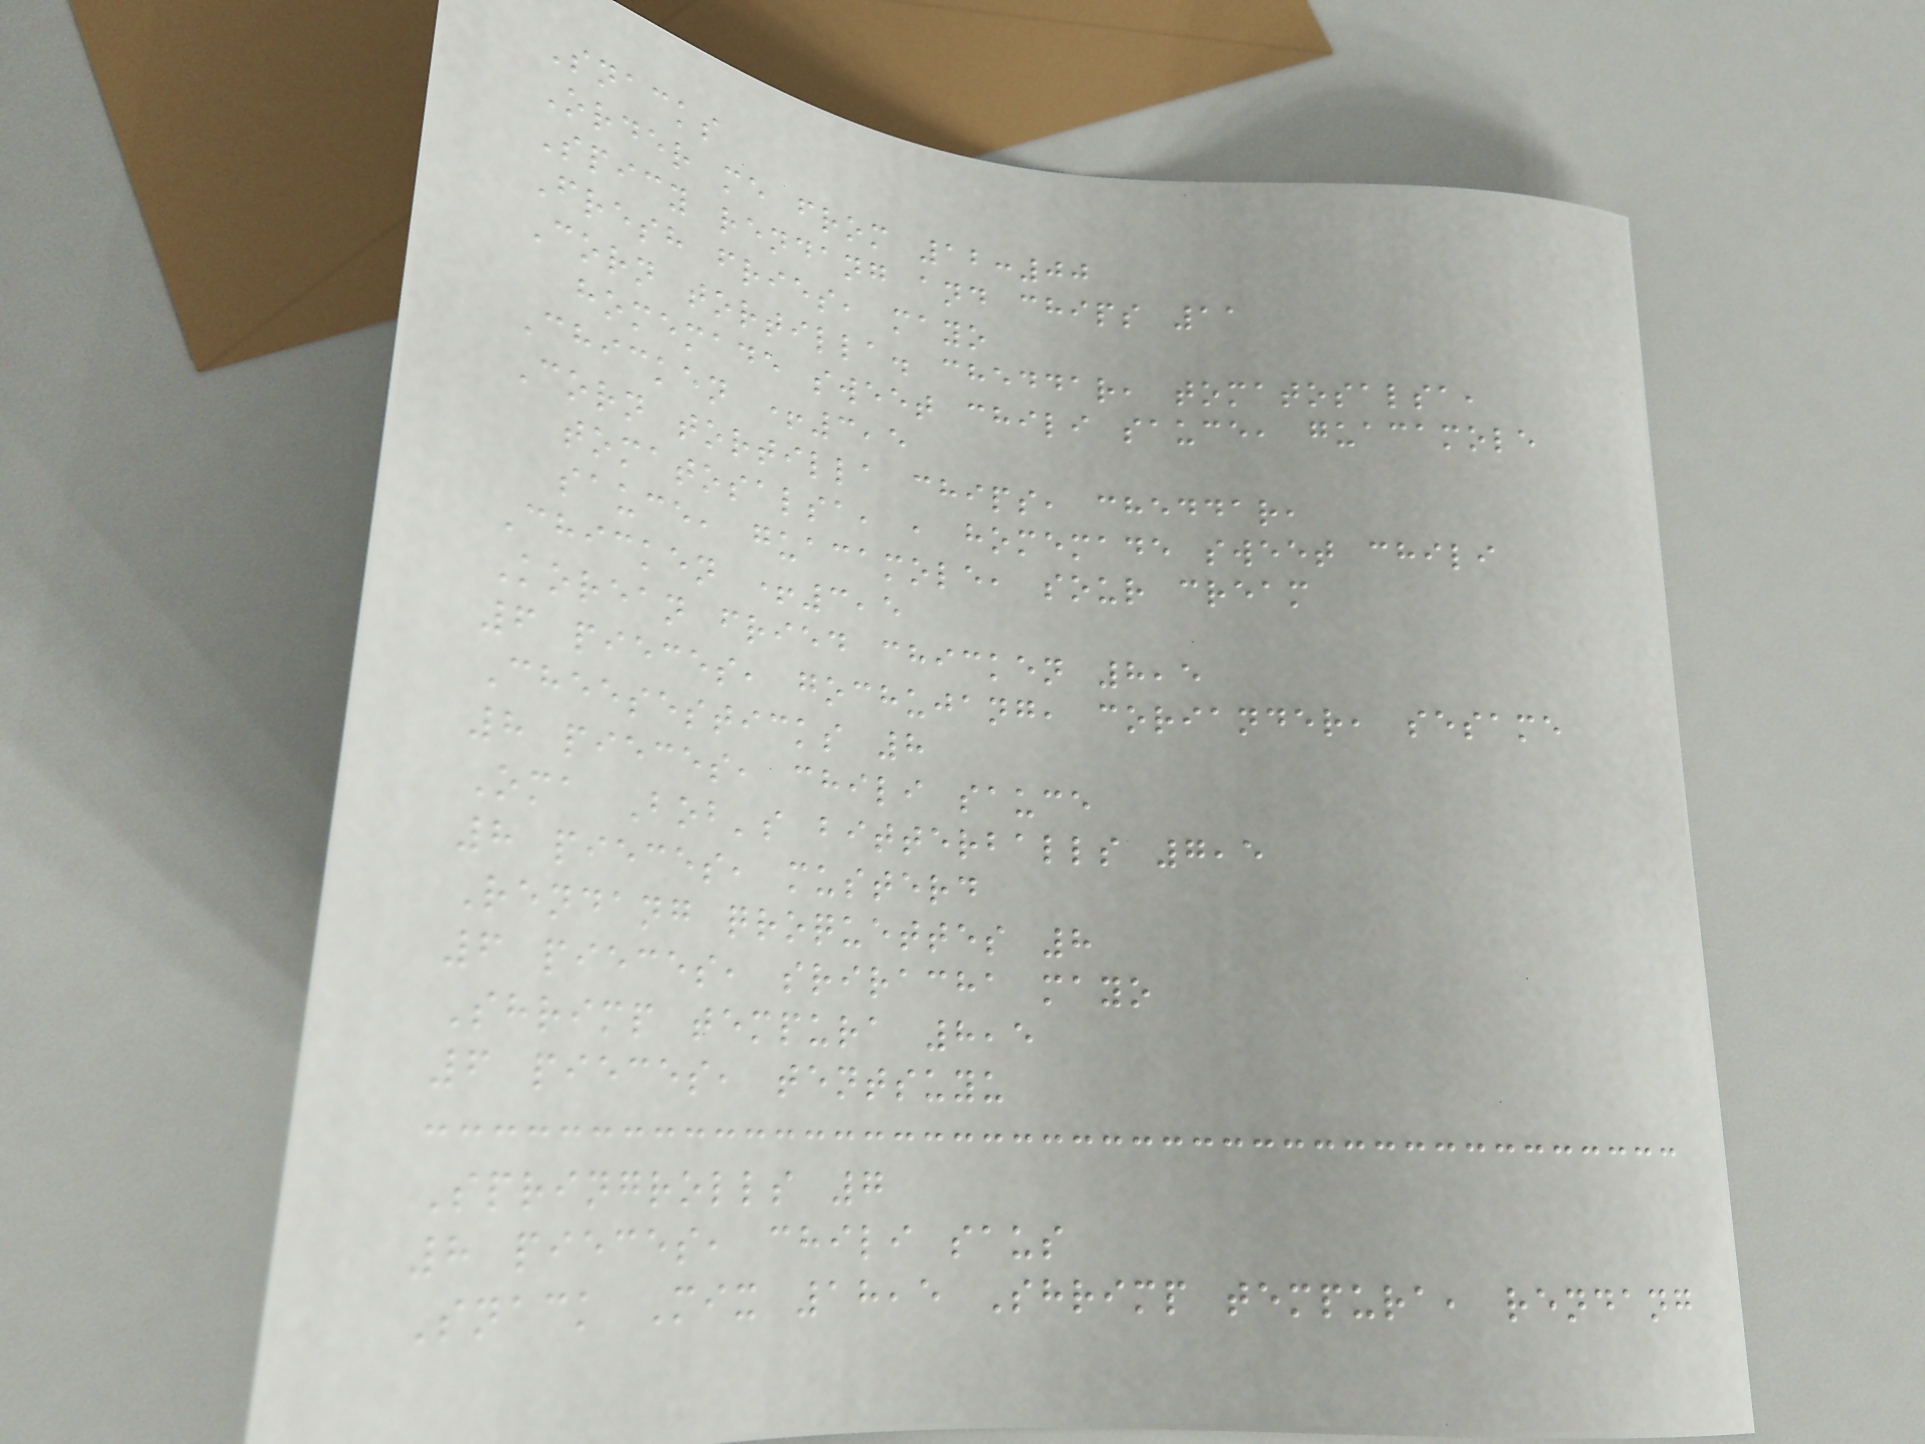Snacks
Order me from 12:00
Spicy rendang and chips 11
Fresh fries, mayo
Corn tortilla. cheddar, tomatosalsa,
homemade sweet chili sauce, guacamole
Chicken +3,5
Corn tortilla chips, cheddar,
tomatosalsa, , homemade sweet chili
sauce, guacamole, sour cream
Chicken +3,5
Korean fried chicken 8,5
6 pieces, gochujang, coriander, sesame
Cheesesticks 8
8 pieces, chili sauce
Oma Bob's bitterballs 7,5
8 pieces, musterd
Rendang qroquettes 8
6 pieces, sriracha mayo
Shrimp tempura 8,5
6 pieces, tentsuyu
Springrolls 7
8 pieces, chili saus
Snack Mix 18,5 Shrimp tempura, rendang
